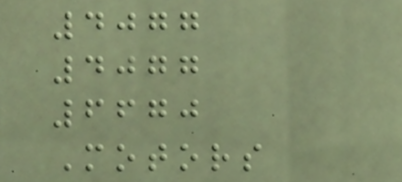4077
4077
6670
Motors
